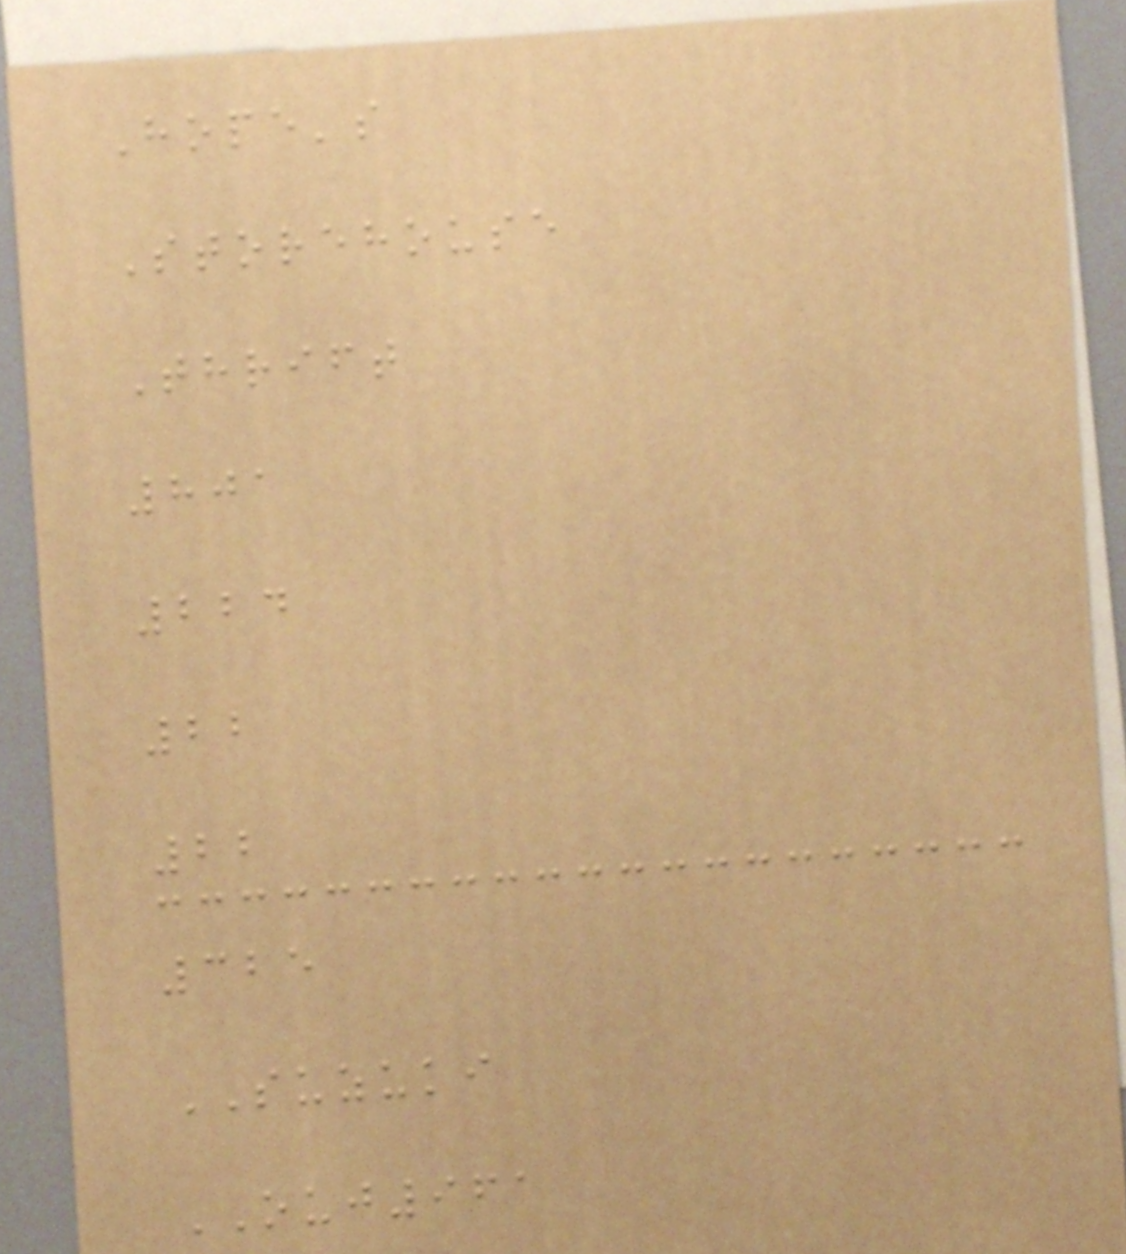Hope's
Storehouse
Thrift
801
224
22
22
325
SUZUKI
OUJ961
